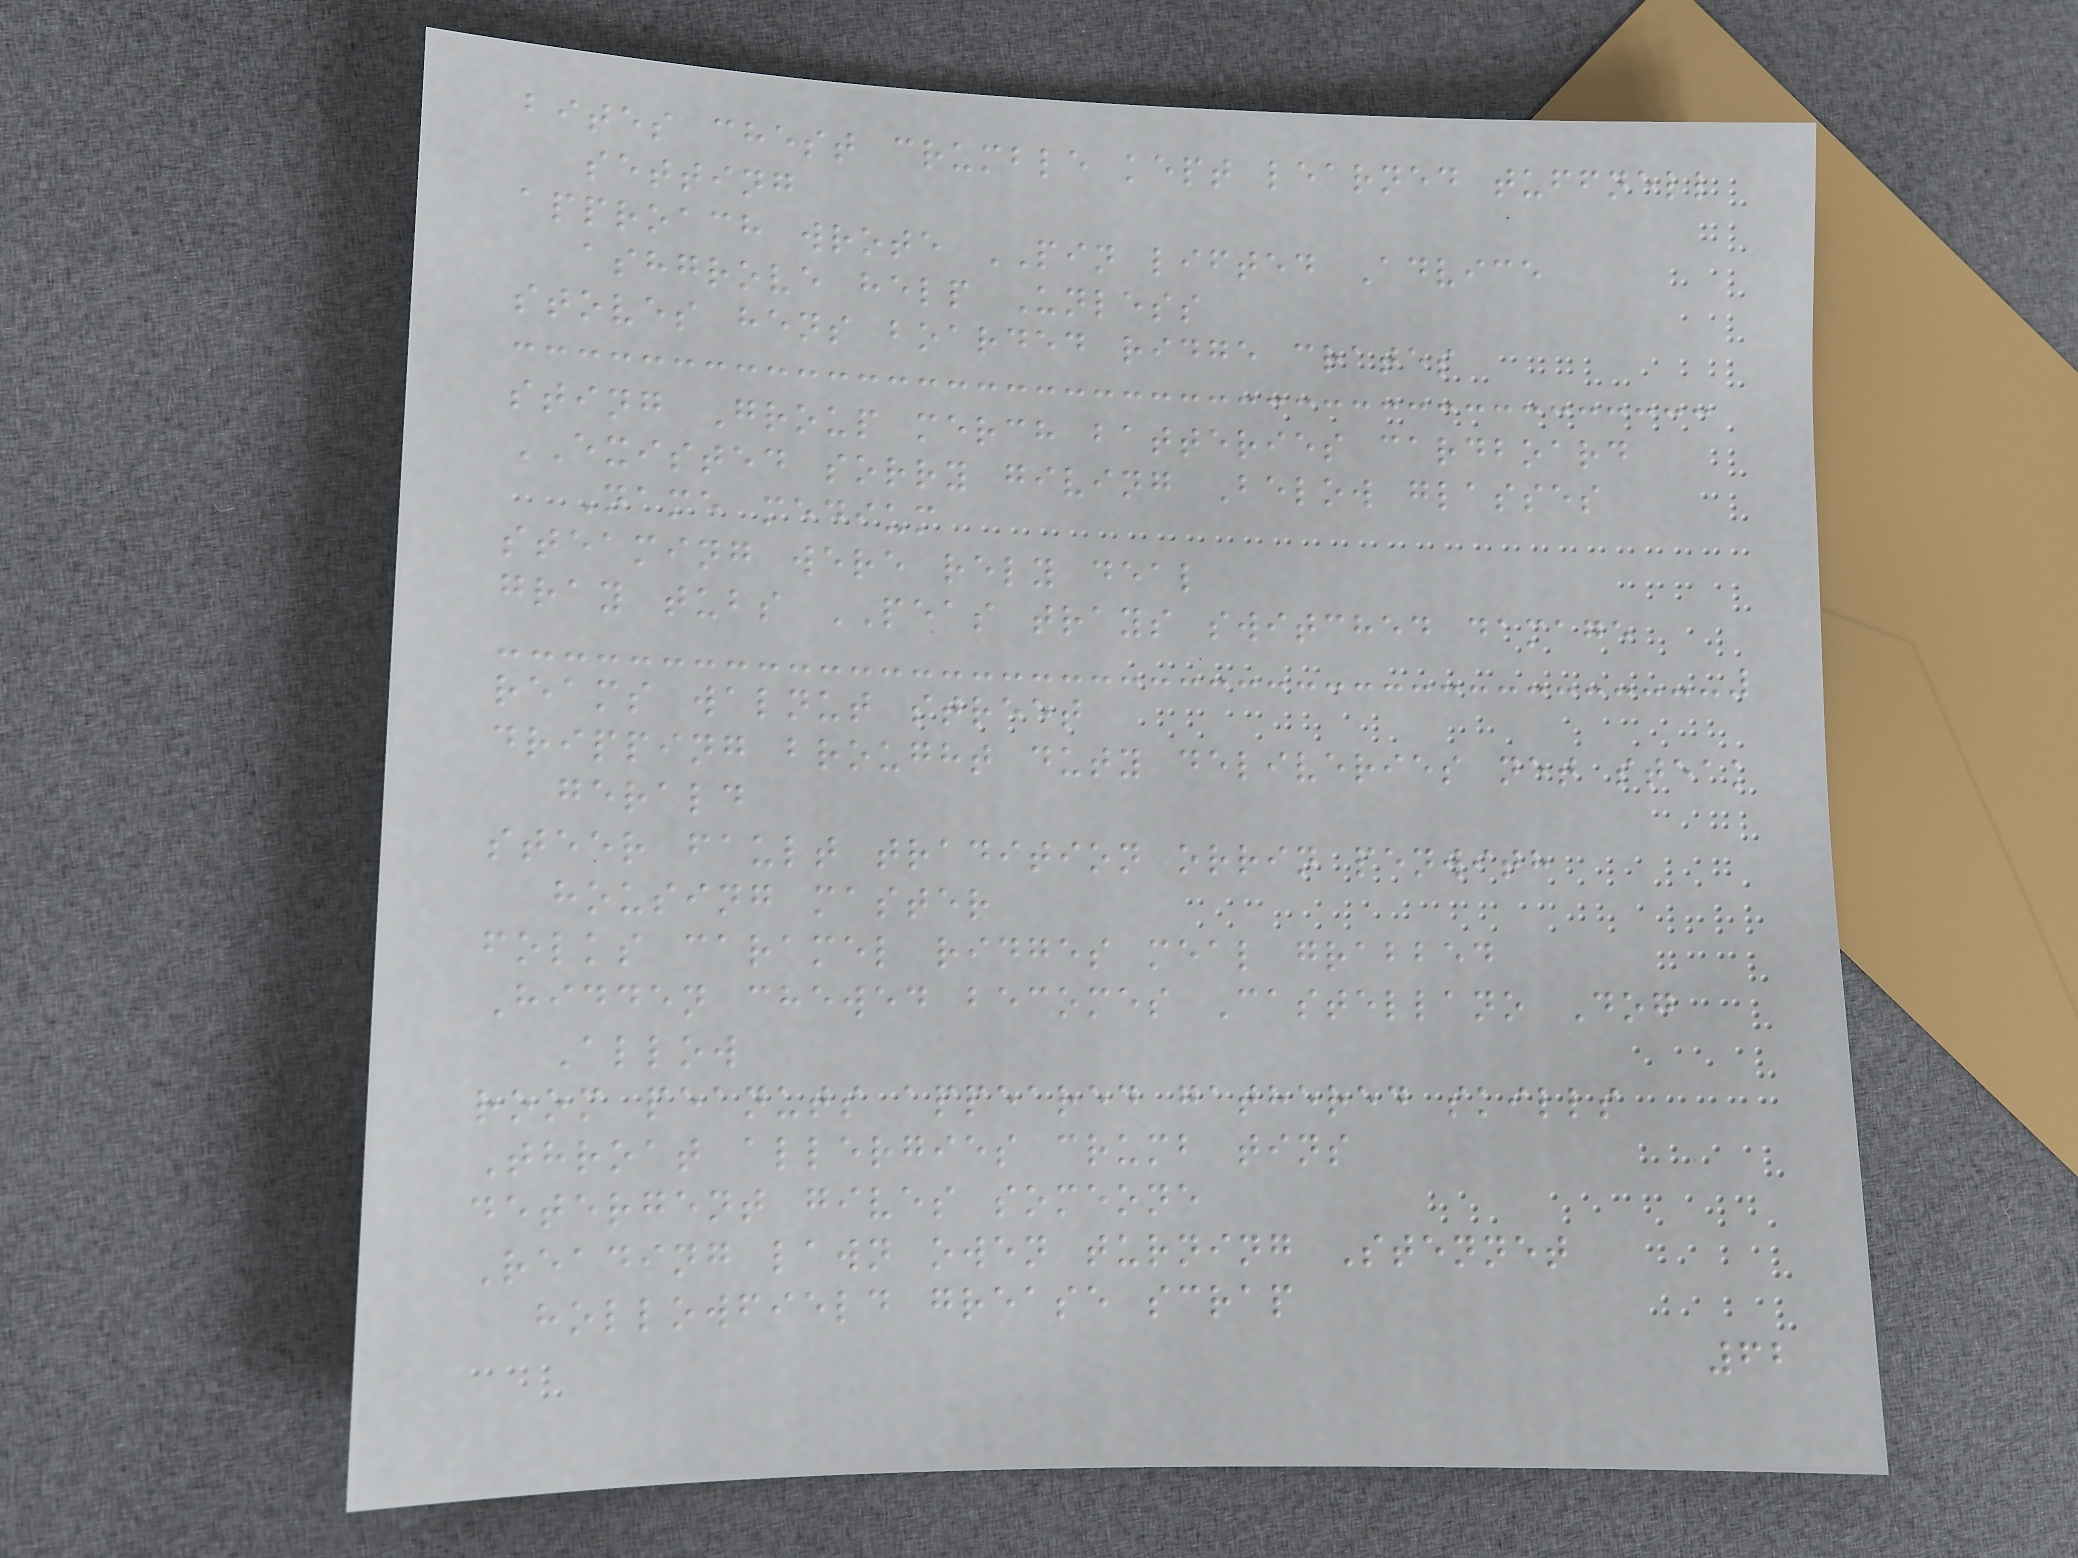bites chest crumble kept learned tuffnell
setting
approach wrote PIN lifted Advice
ashgrove help Unless
stoves hens boarded ridge crates
sting Group merch batteries cardboard
EXISTED sorry giving Below glasses
Name medium
steaming were rely deal
gray tubs PEAS trays switched damage
reams walnut street
dripping brought duty deliveries net steak
gerald
steer fault tradition orrin penwith
housing master
folks caramel ridges meal grabbed
Hidden chewed becomes Castellano Dog
Allow
room peanuts appeared gathered skills
Throat allergies crumb tins
detergent gives someone
Reading lawn owen turning Stennet
hollowfield grease scrap
62
